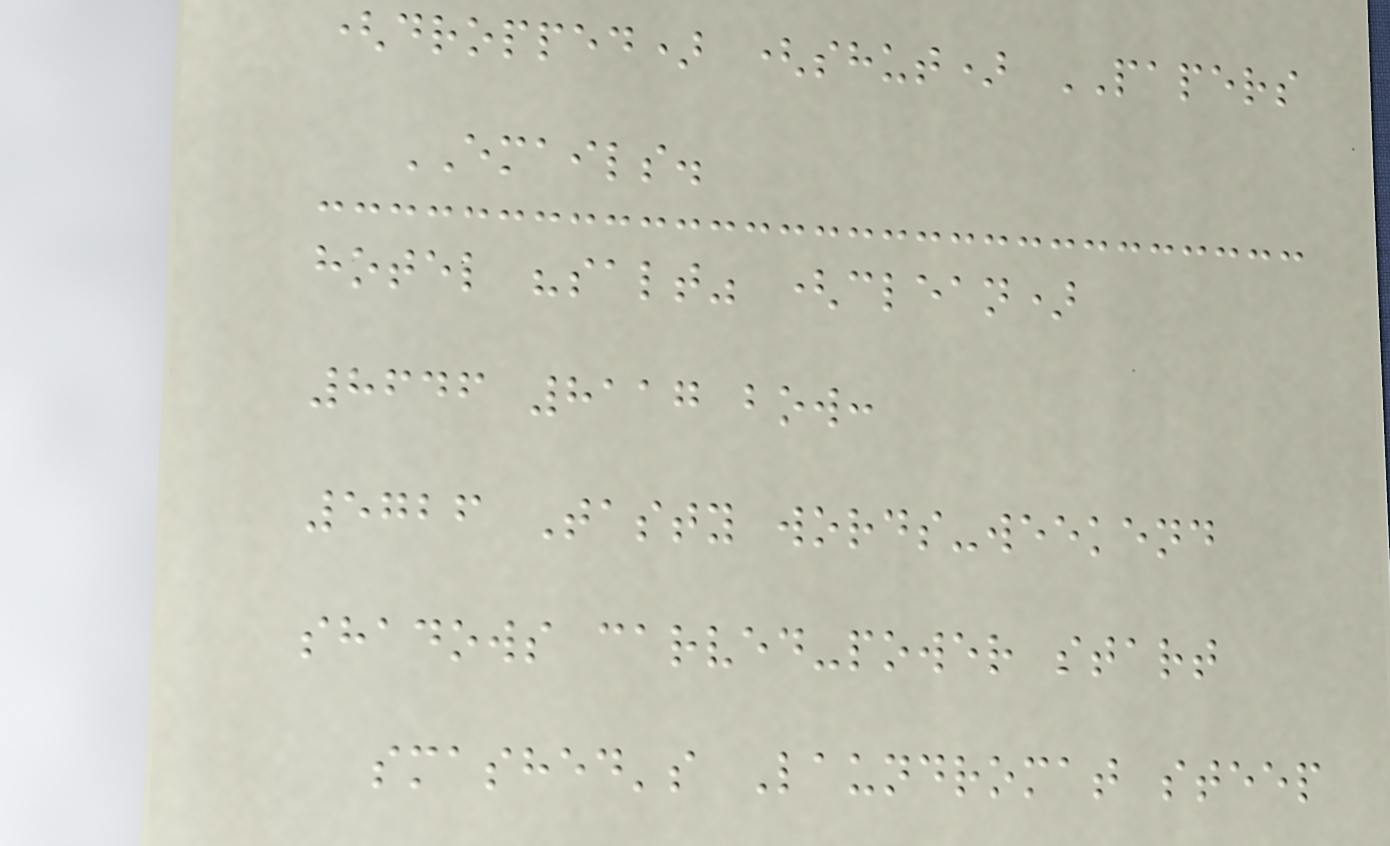(dropped) (shut) PAPERS
EMAILS.
hotel "salt" (clean)
8646 8117 bow:
5726 Tasty words-weekend
shadows carved-power start
smashed's Laundromat steep
